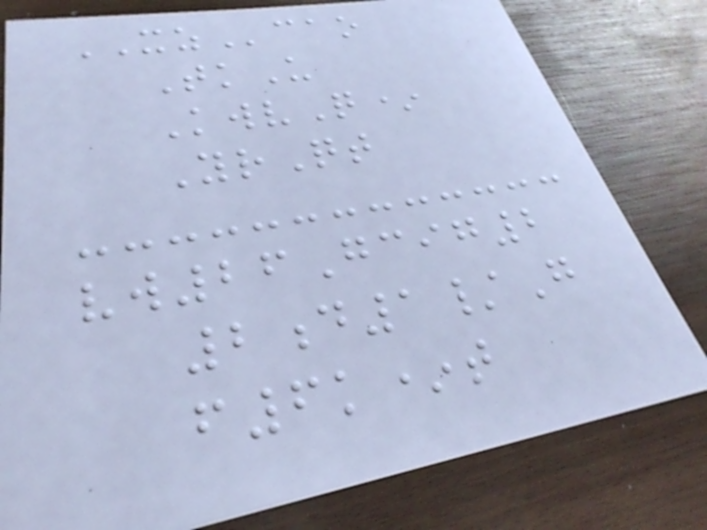XZcao
TkU
KwvQ*
YrQt
vw26Gcig2
2d1/G
f6k*t
